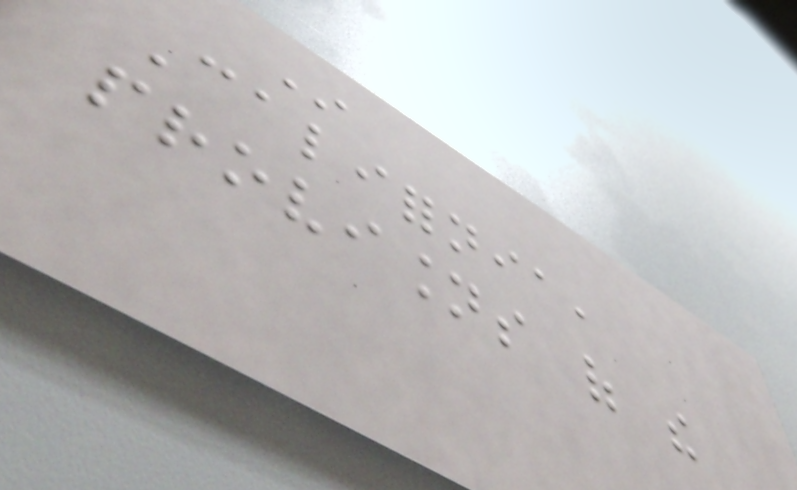In
California,
provisions of the
